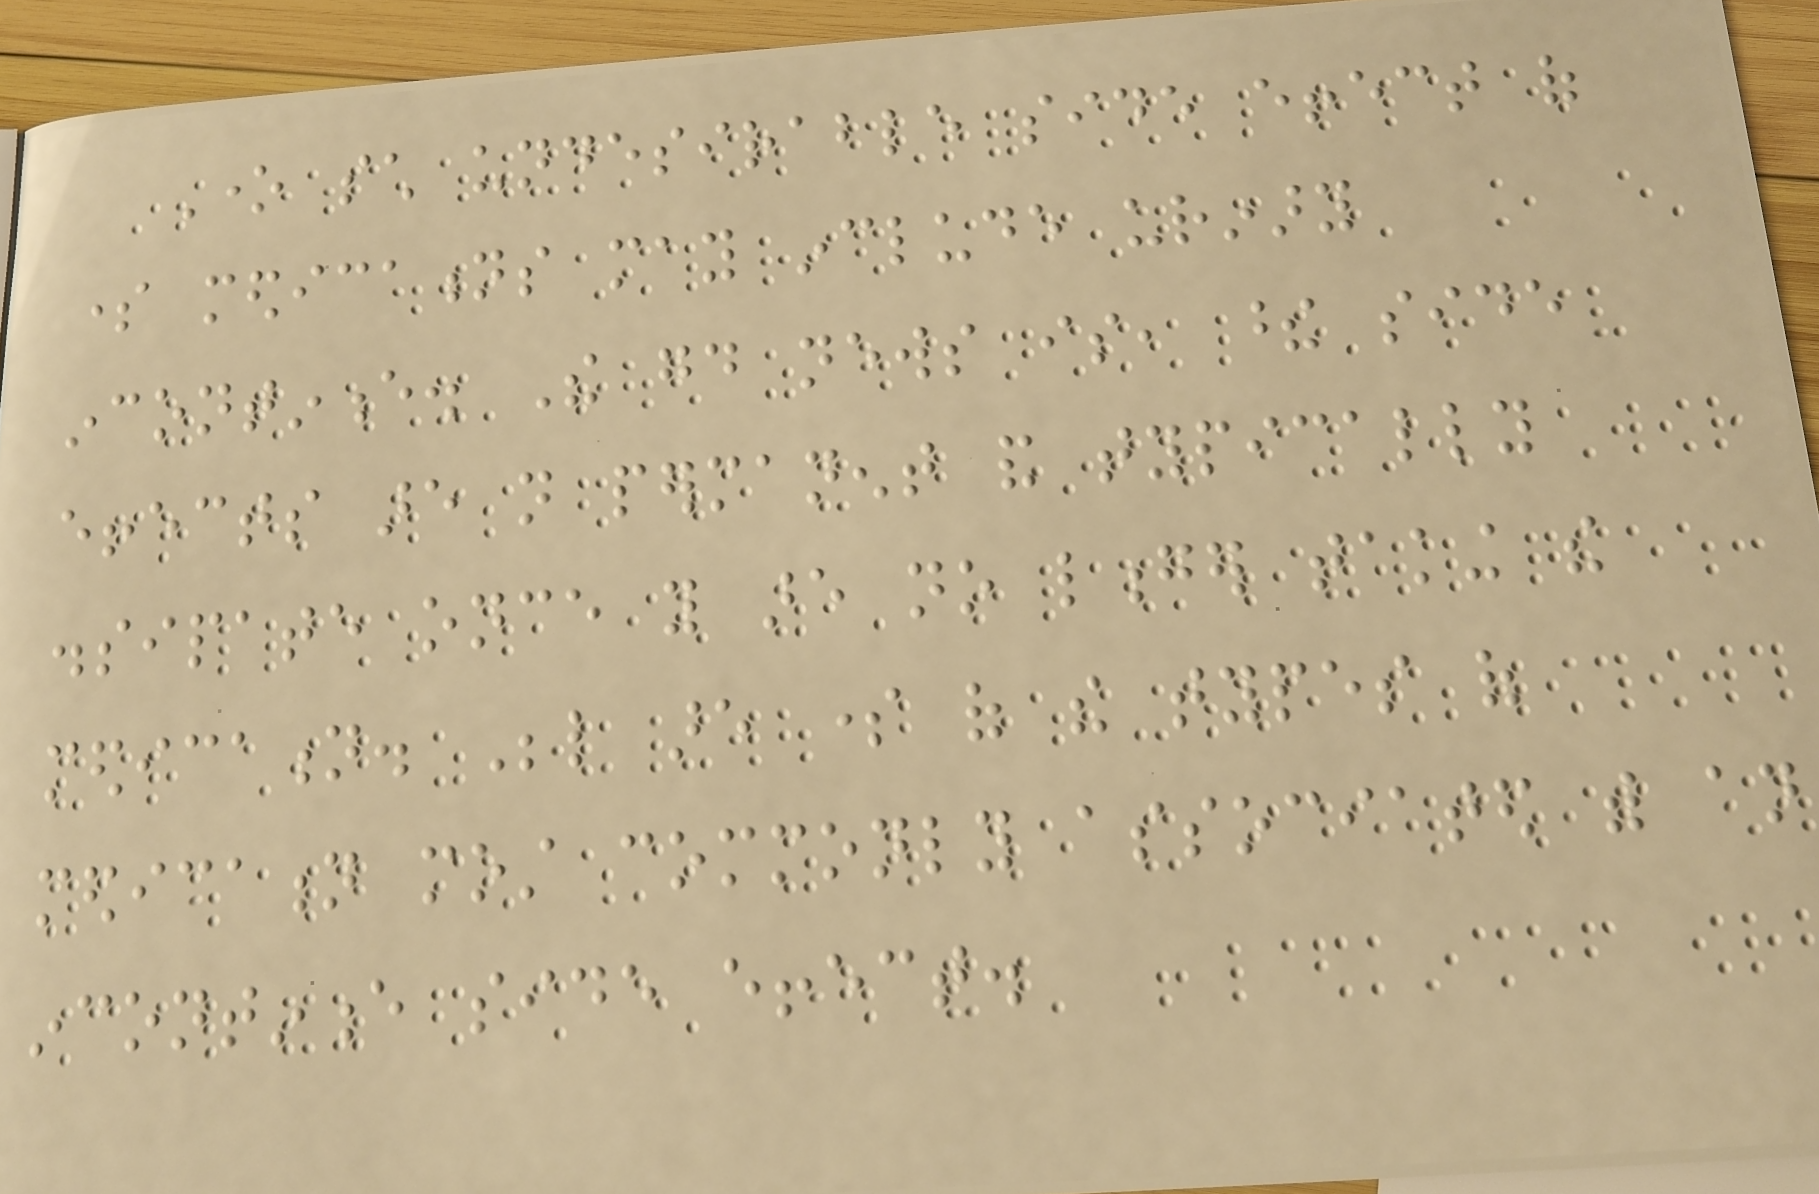One such undesirable side effect of
some medications may include urinary
incontinence. The good news is, these side
effects are not permanent and typically
dissipate once you are no longer taking the
medication. Below are some of the types of
medication most commonly associated with an
incontinence side effect.
